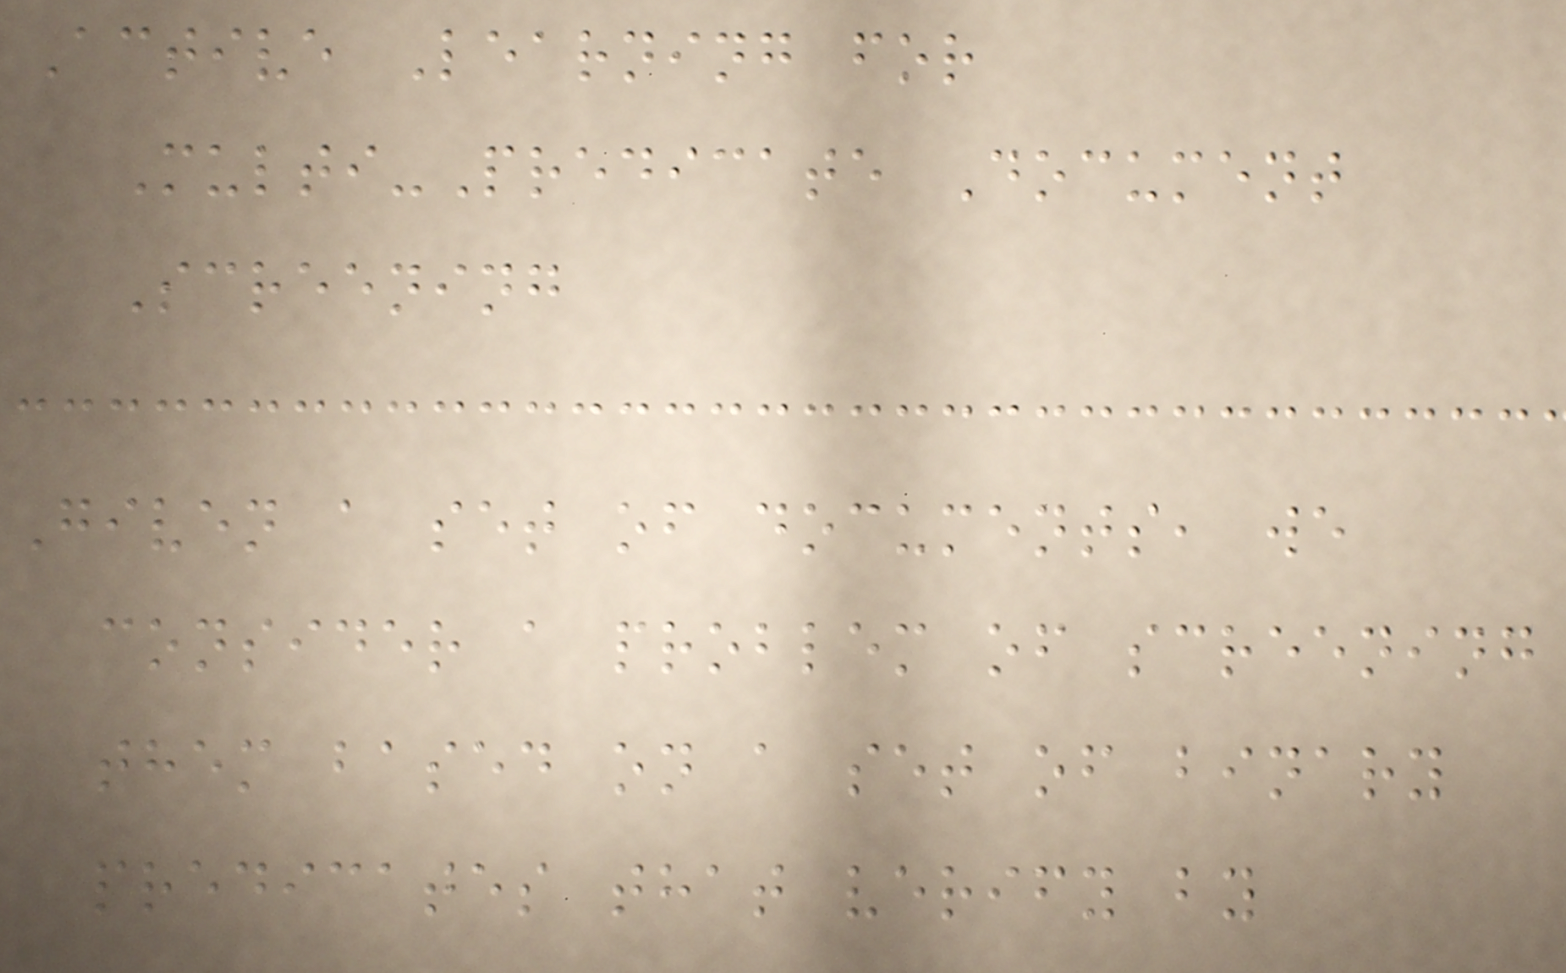Active Learning for
Multi-Predicate Document
Screening
Given a set of documents, we
consider a problem of screening
them based on a set of binary
predicates that verify by
